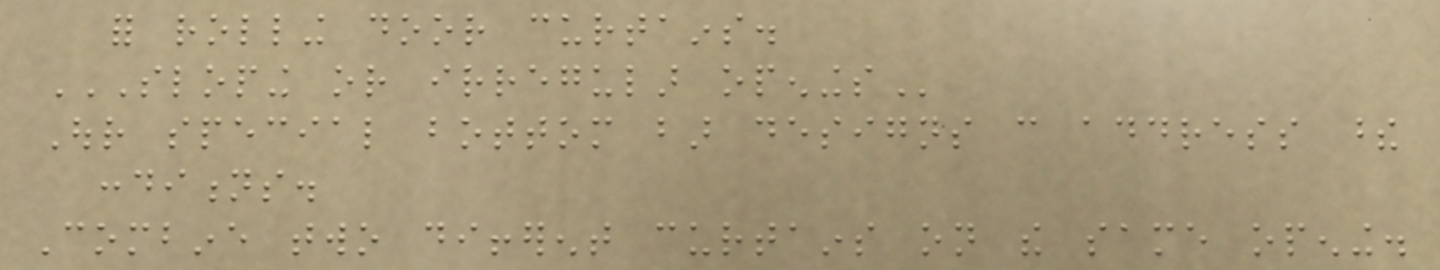for rolling door curtains.
SLOPING OR IRREGULAR OPENINGS
Our special bottom bar designs can address these
conditions.
Combine two different curtains on the same opening.
